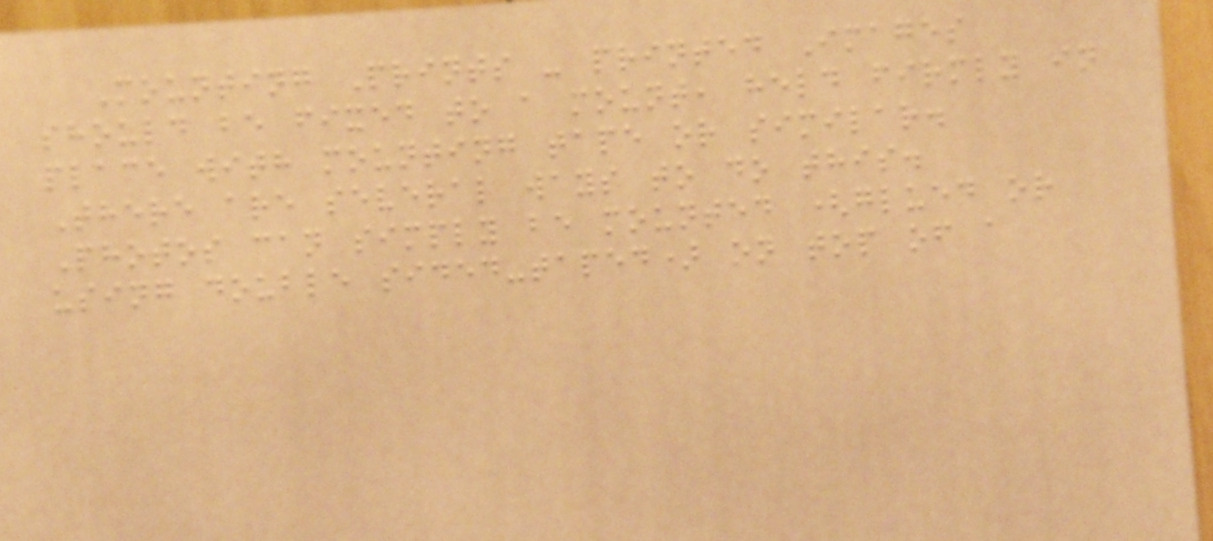Mounting Prints - printed Images
should be fixed to a mount, held firmly in
place with mounting tape or similar.
There are several ways to do this.
Photos can simply be mounted (glued or
using double sided-taped) on top of a
